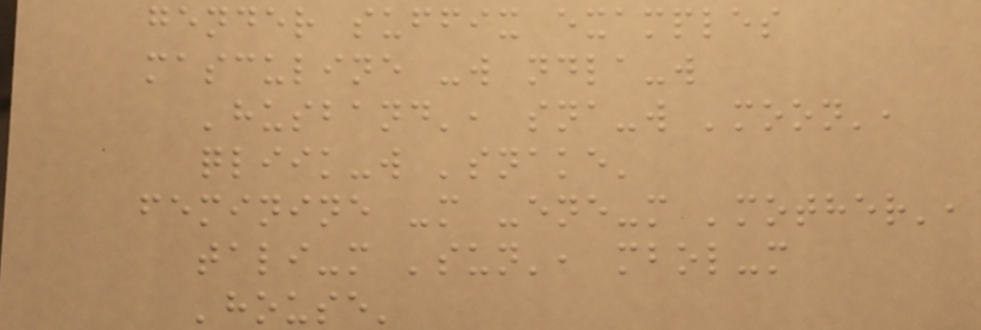gender suffix examples
masculine -w ndla-w
'husband', sna-w 'moon',
qliik-w 'snake'
feminine -m -ene-m 'mother',
tali-m 'sun', mbol-m
'house'
